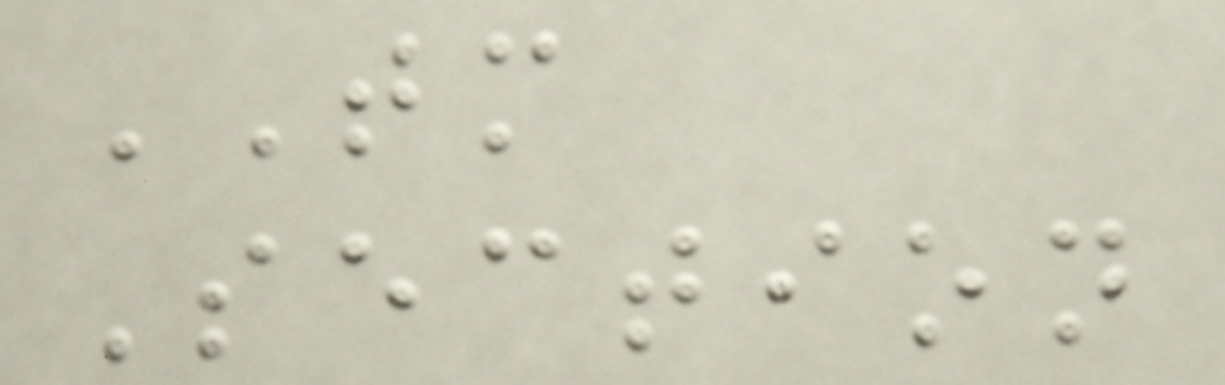TM
Section
